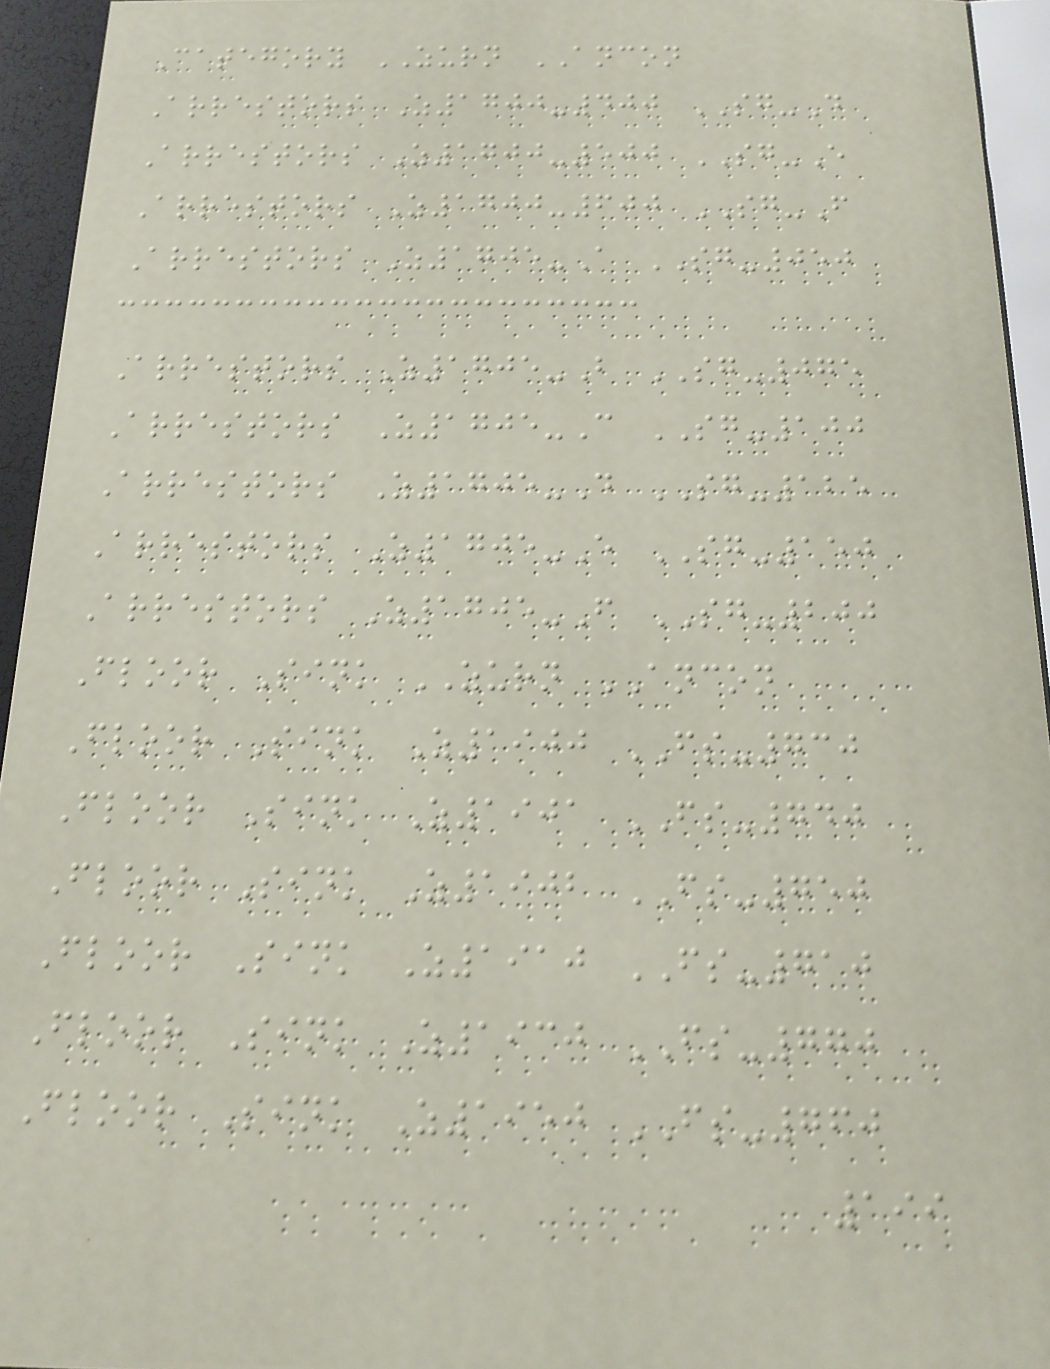Category ZURN ANCON
Arrestors Z1700-400 SG-D
Arrestors Z1700-500 SG-E
Arrestors Z1700-600 SG-F
Arrestors Z1705-A SG-050
Arrestors Z1705-B SG-075
Arrestors Z1705-C SG-100
Arrestors Z1705-D SG-125
Arrestors Z1705-E SG-150
Arrestors Z1705-F SG-200
Floor Sink ZURN ANCON
Floor Sink Z1900 FS-730
Floor Sink Z1901 FS-740
Floor Sink Z1902 FS-750
Floor Sink Z1910 FS-710
Floor Sink Z1930 FS-770
Floor Sink Z1950 FS-760
199
